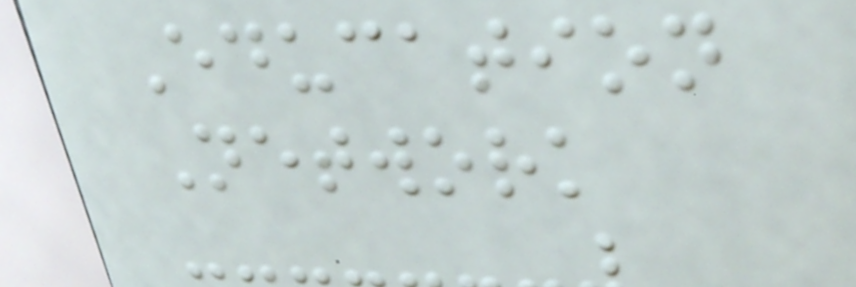Education
Network
